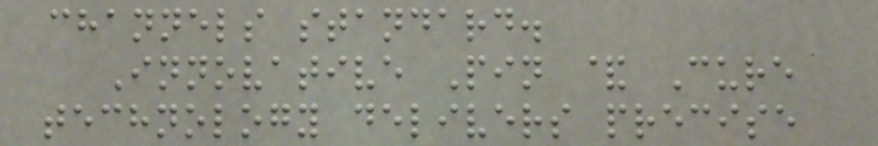channels standard.
Innovative Pin & Cure
technology delivers precise
